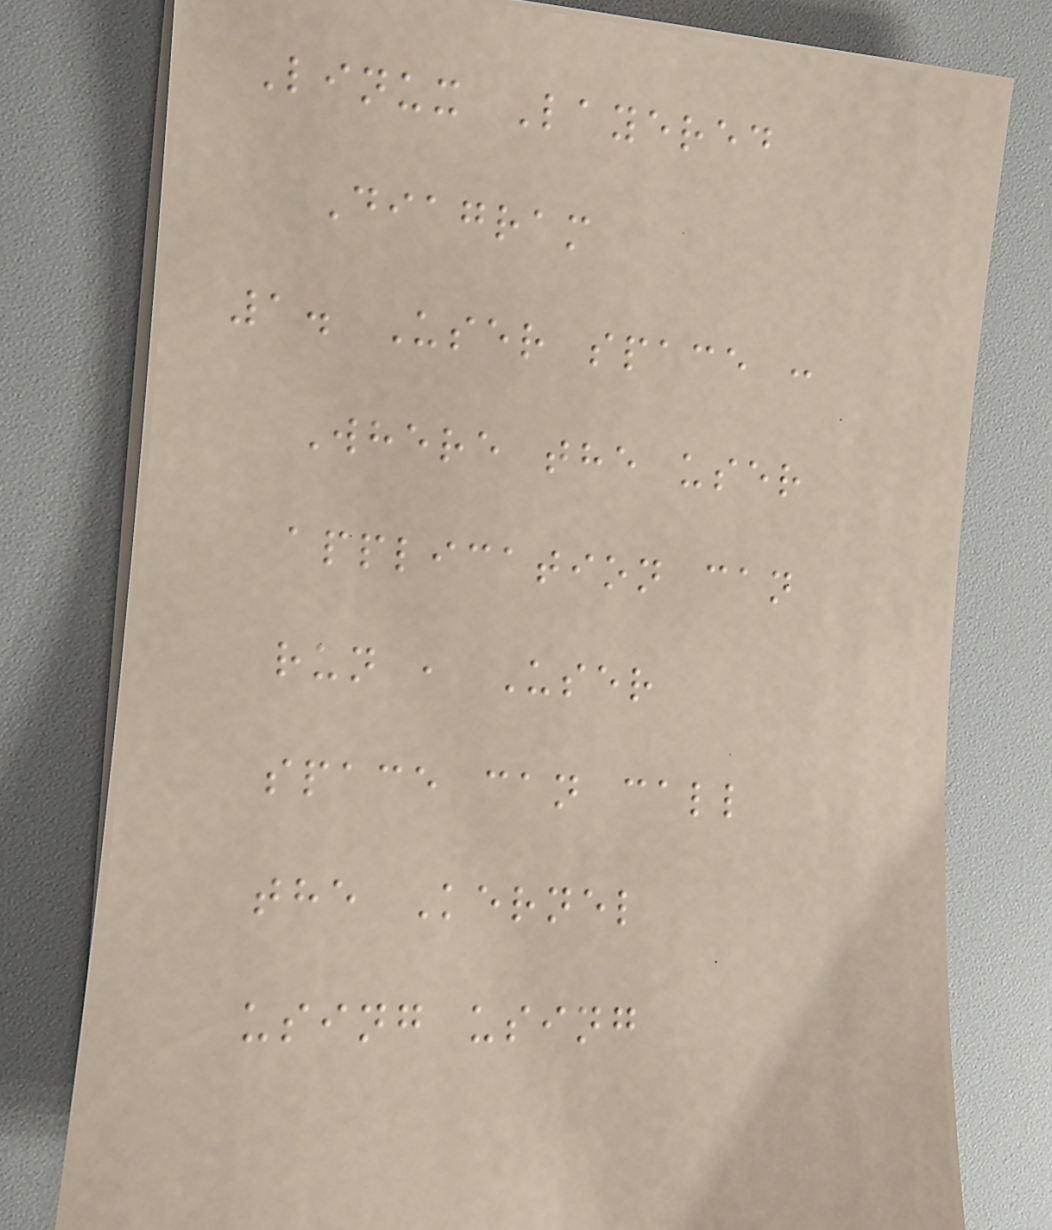Linux Layered
Diagram
1. User space :
Where the user
application can
run , User
space can call
the Kernel
using using
